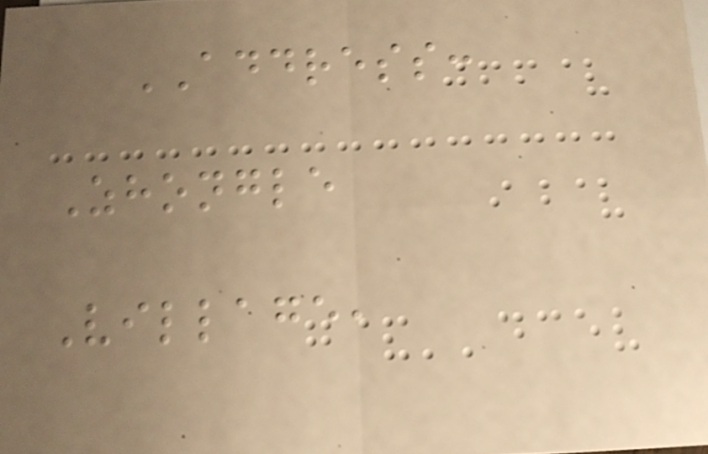ADDRESS:
Zhongle
Village,
